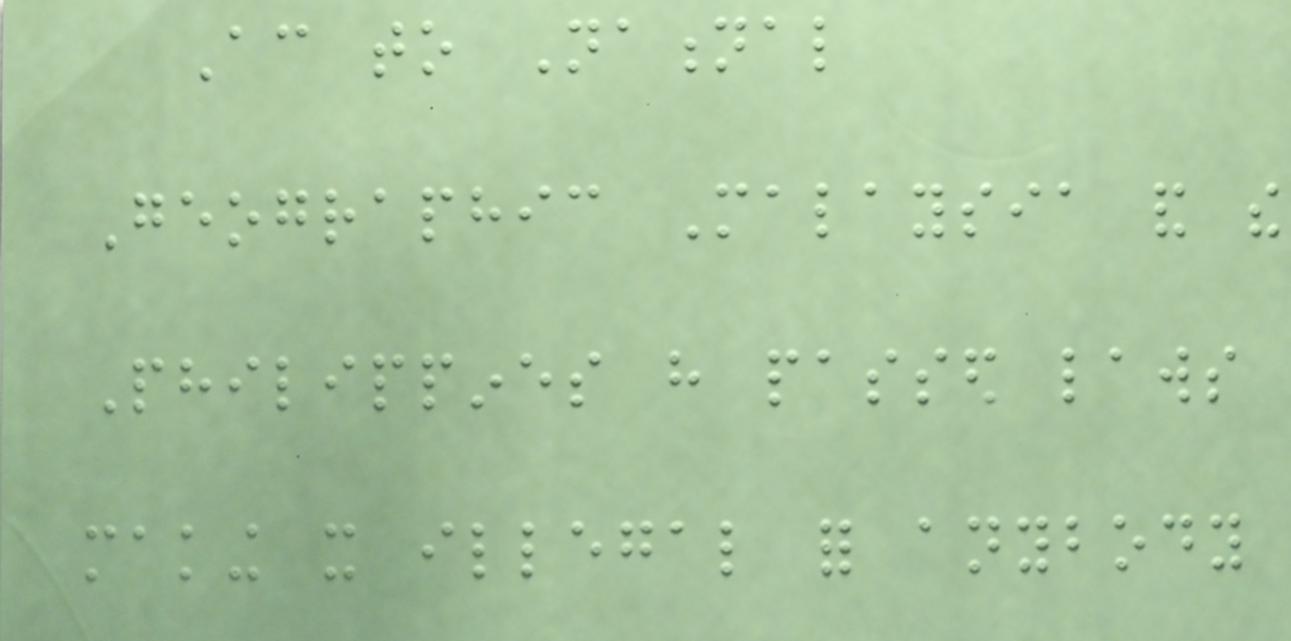According to National
Geographic Malaysia and the
Philippines have passed laws
making it illegal for anybody
